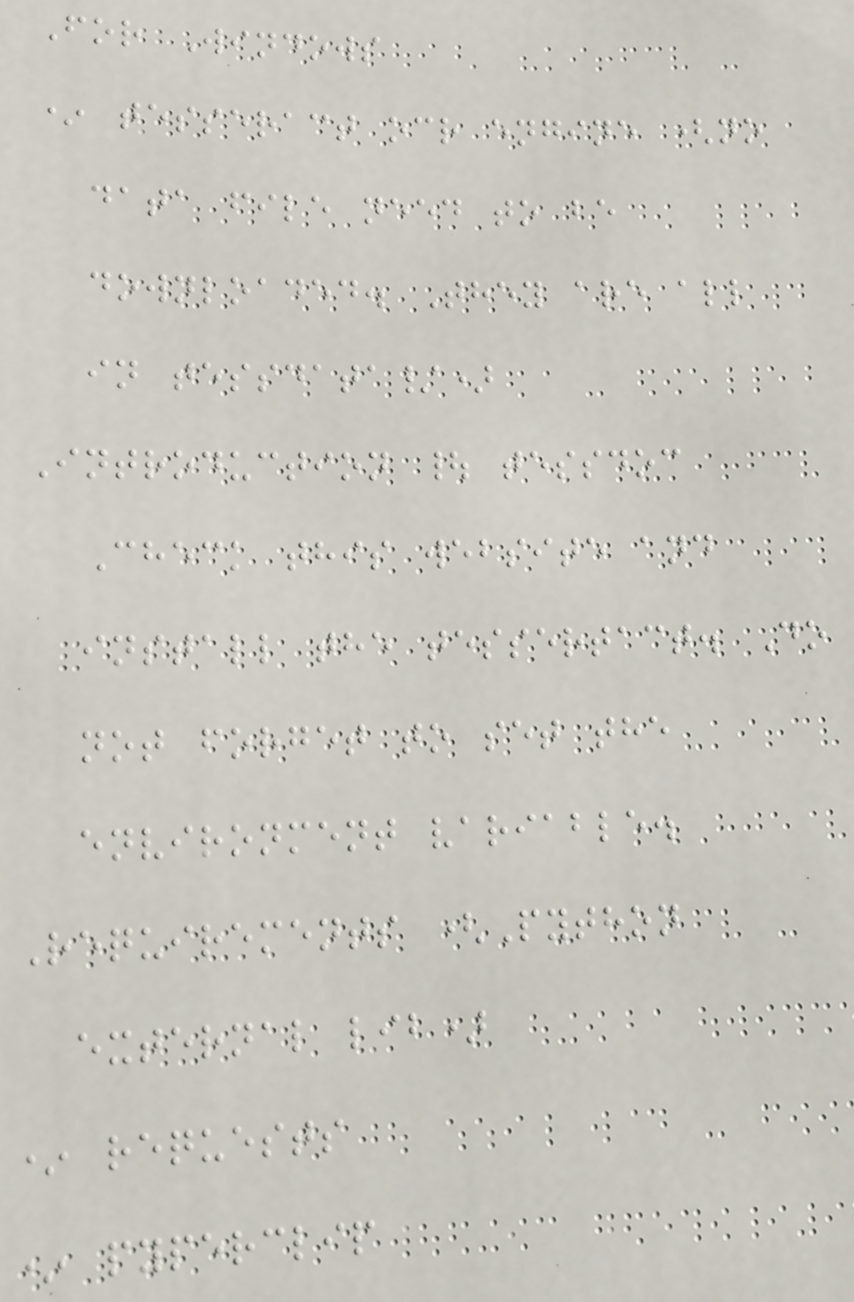For Windows
* tesseract ocr engine (no
data file need to be
downloaded. They are all
in tessdata/)
Introduction | tessdoc
Check this website and
install the tessertact. Do
not forget to set the
environment variable.
Requirements (Python
external lib)
* requests
* pyperclip
